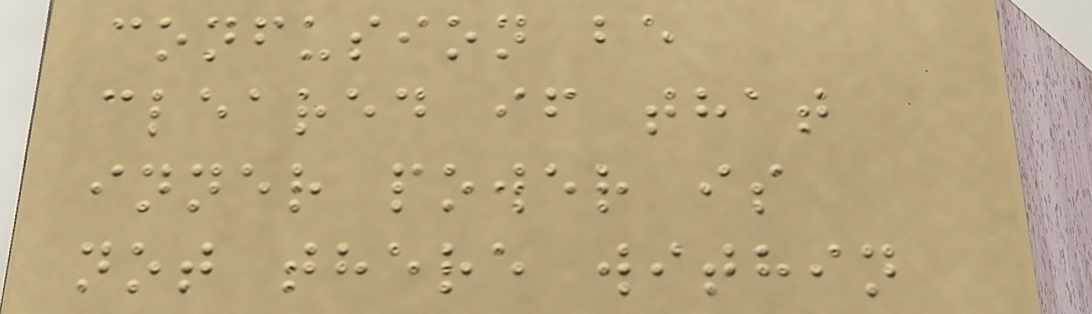confusion be
cleared if that
inner power is
not there within
